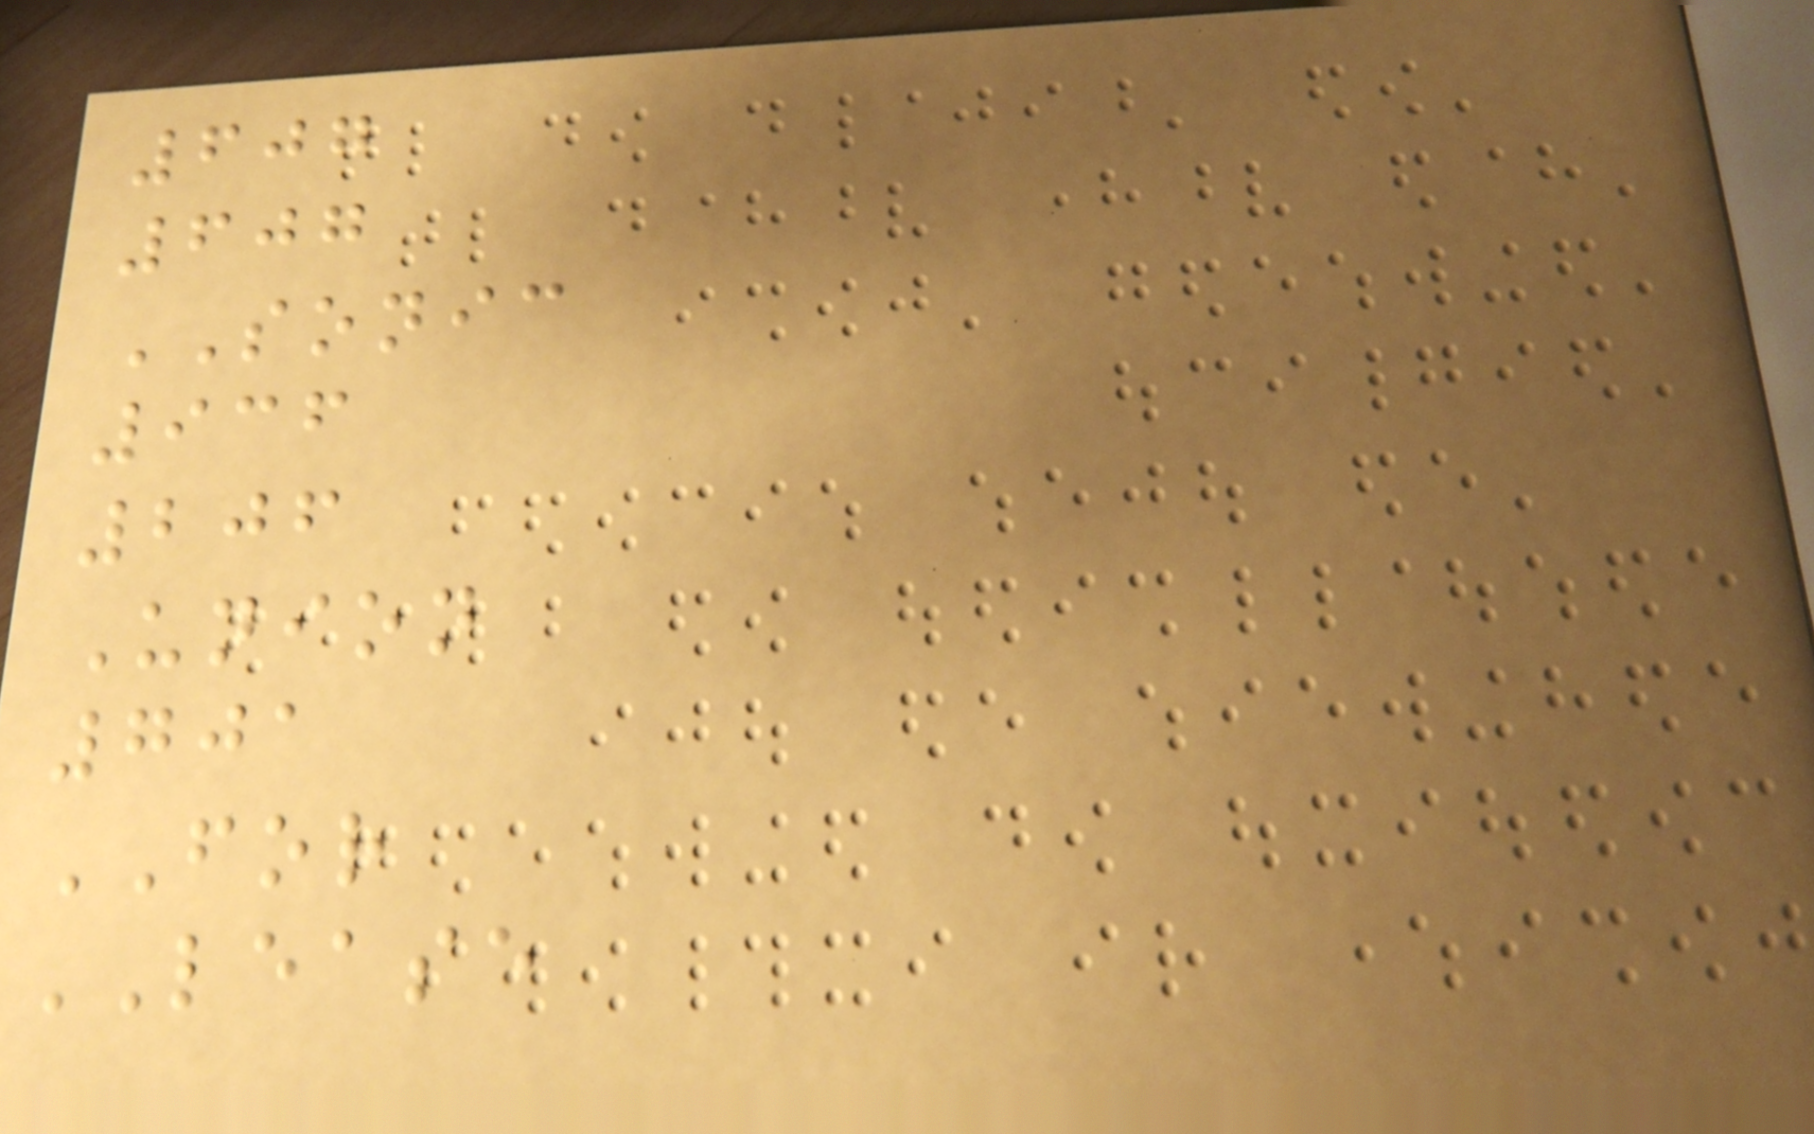607
607
SONIC
936
206
Union
701
FOR
LEASE
